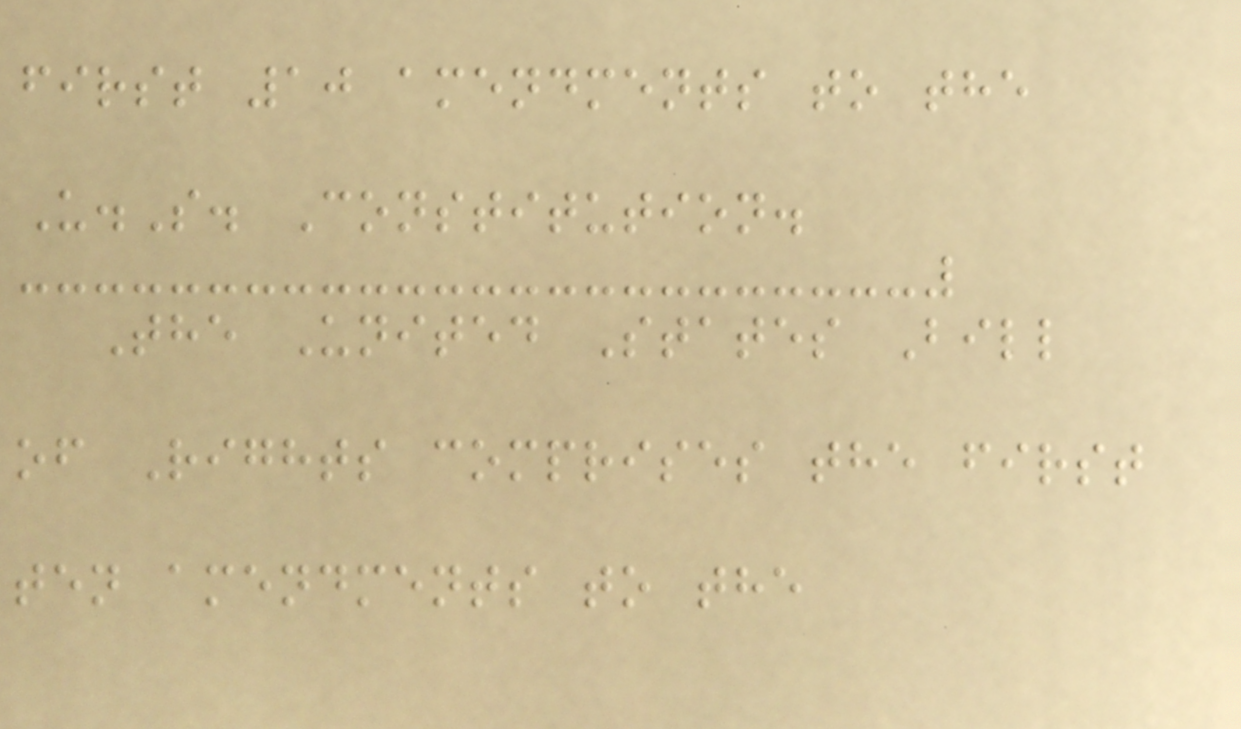first 10 amendments to the
U.S. Constitution.
The United States Bill
of Rights comprises the first
ten amendments to the
